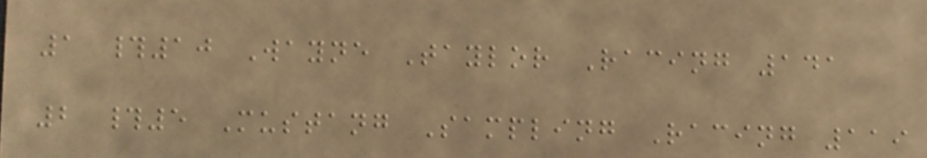1 #10 Wayne Taylor Racing 141
2 #5 Mustang Sampling Racing 119
